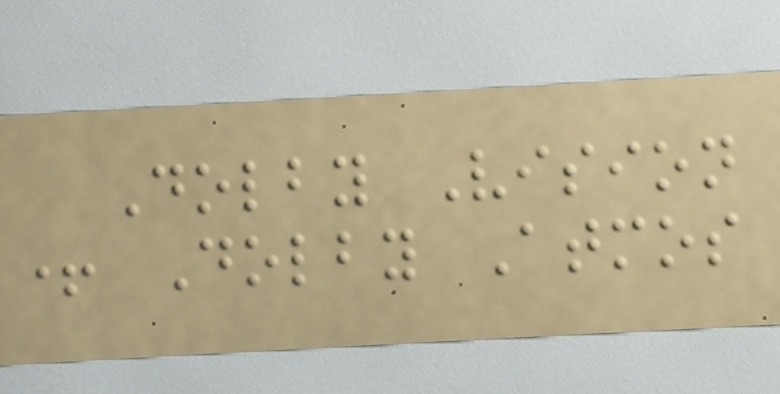Dolby Vision
+ Dolby Atmos
